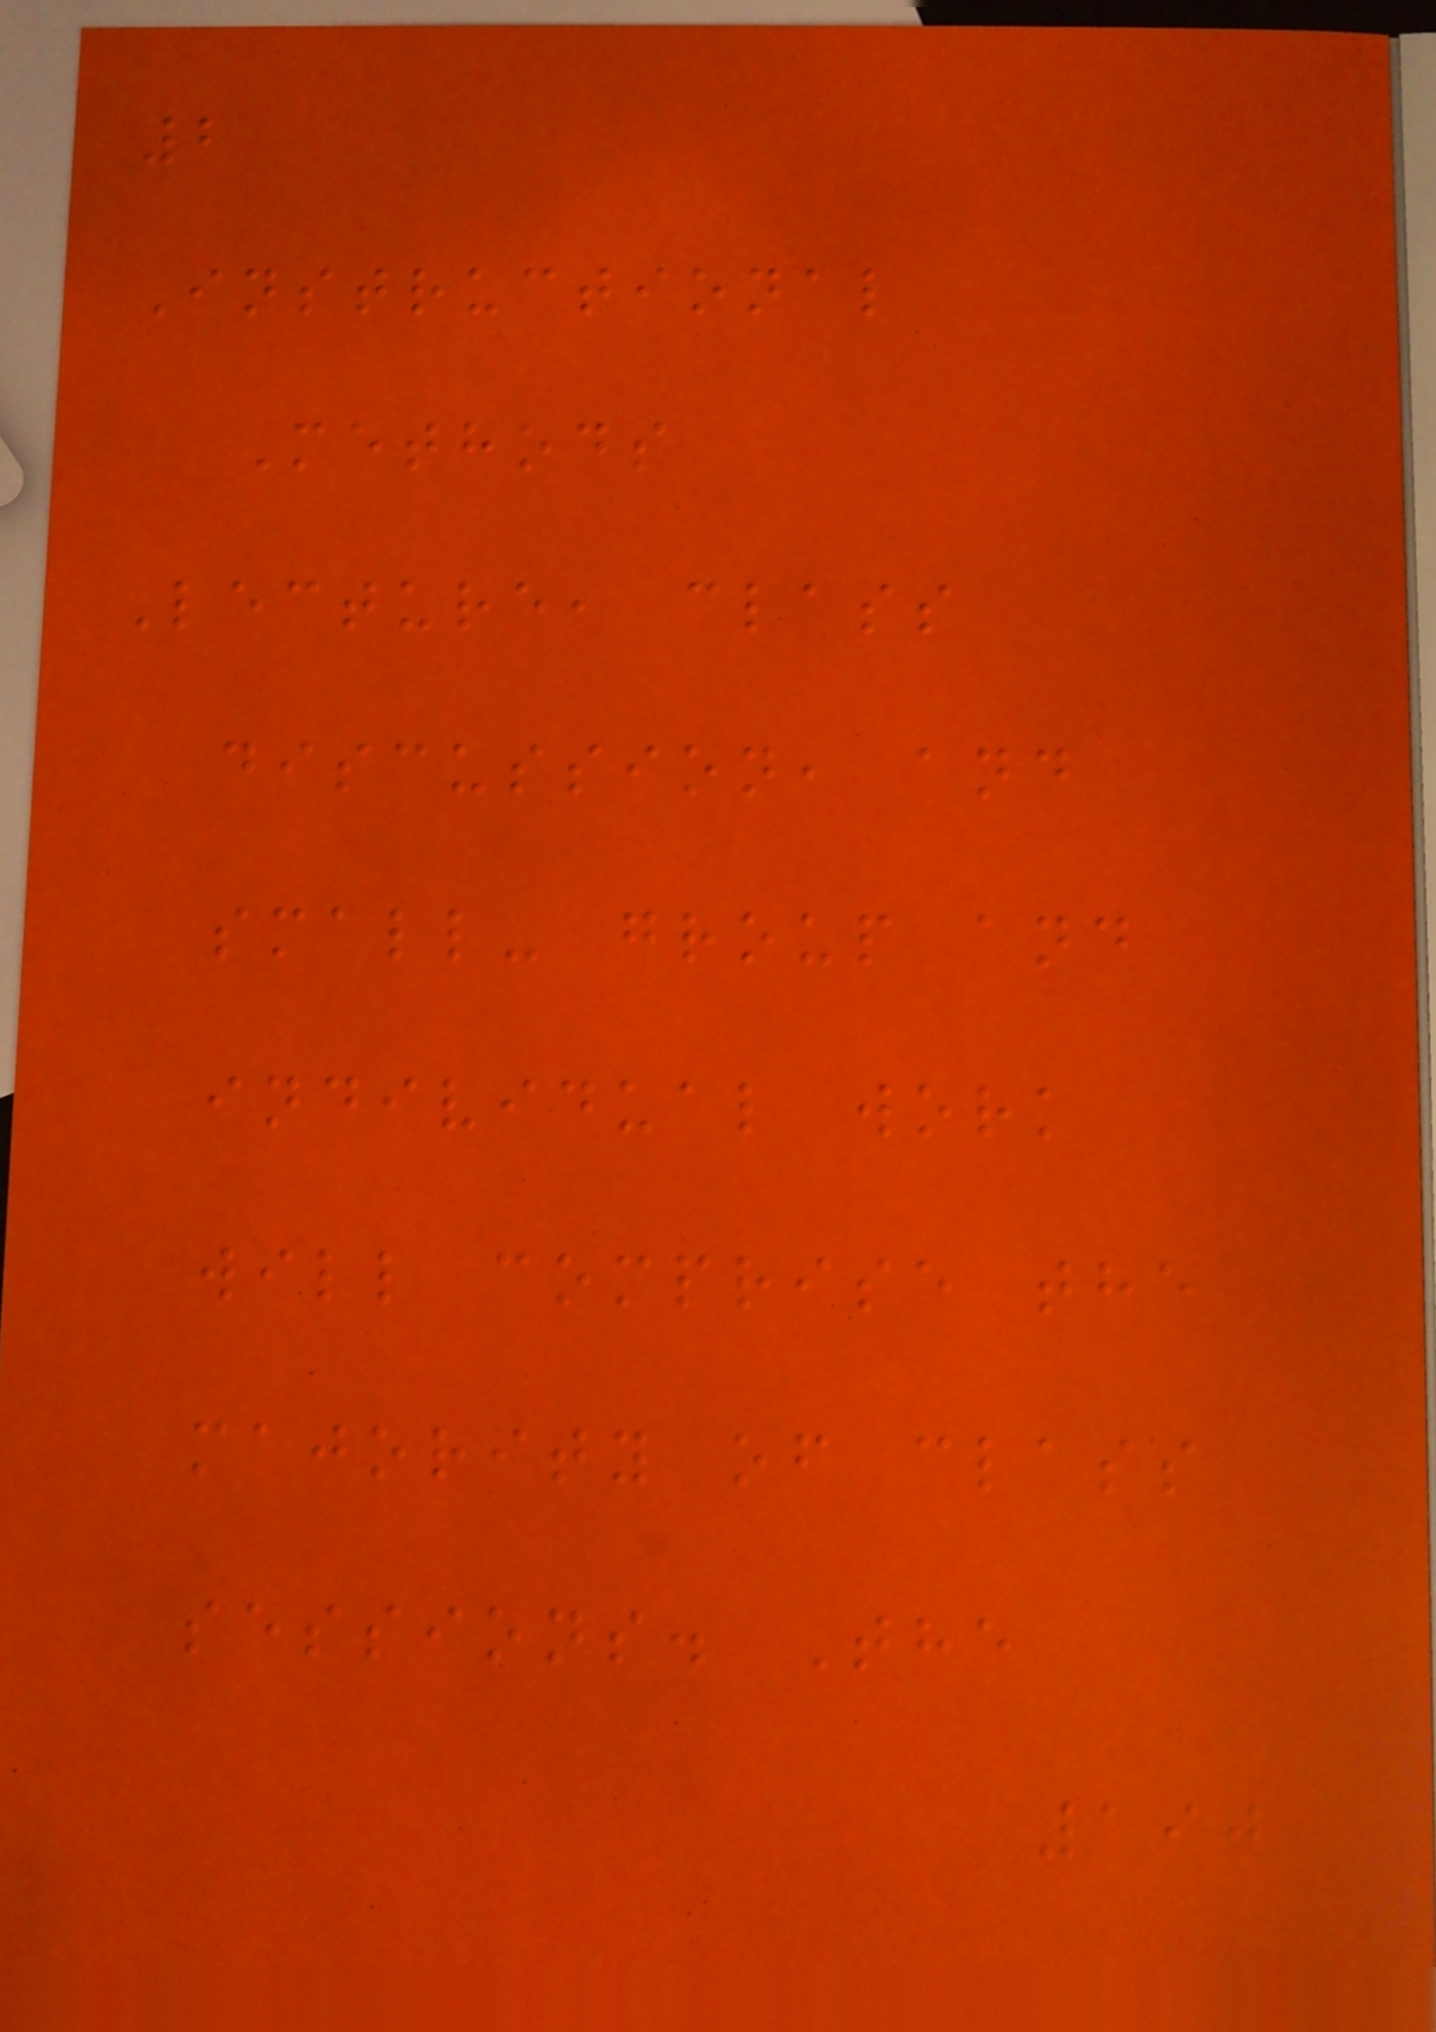2
Instructional
Methods
Lecture, class
discussion, and
small- group and
individual work
will comprise the
majority of class
sessions. The
190
